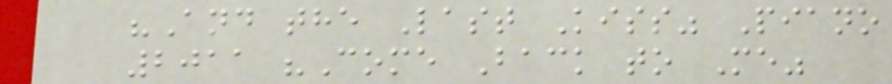"And the Last Kiss" Piano
2011 "Come Back to Me"
